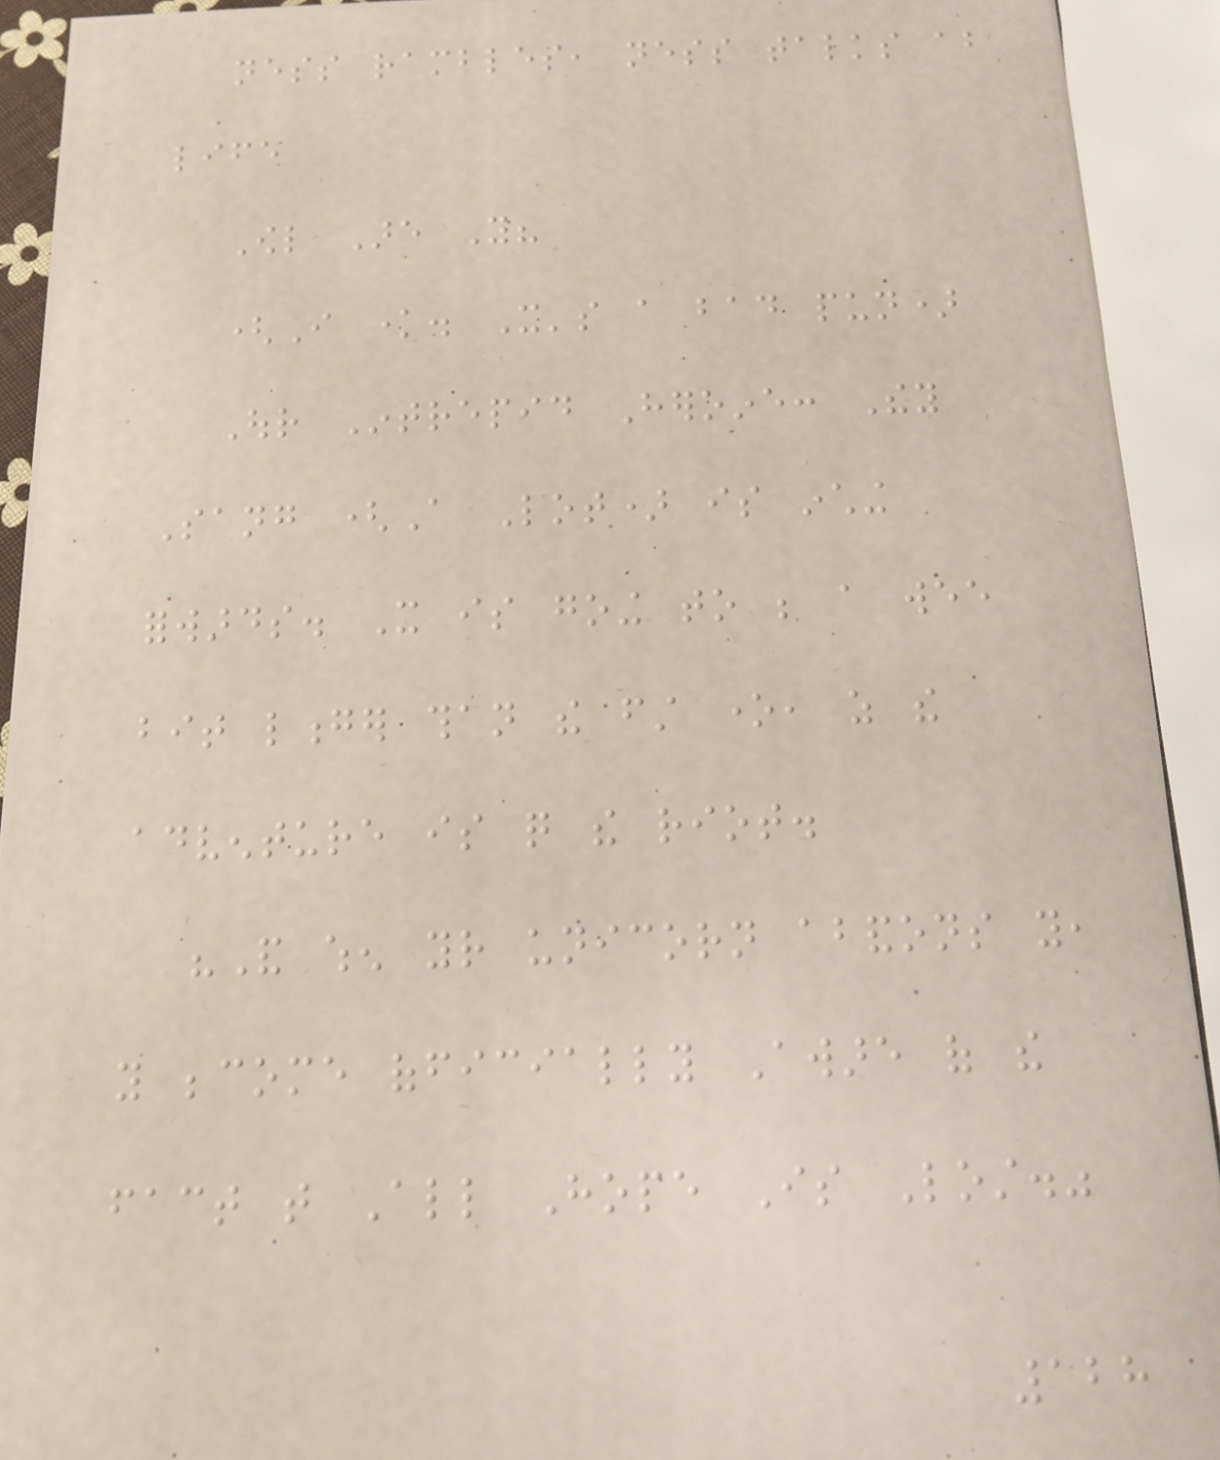ness rambles, ness talks about
life
Owl Are You?
(I know. It's a bad pun)
Our Intrepid Heroine: They
Sang (A Lot) is inching
forwards. It is going to be a wee
bit longer than the first one, as the
adventure is quite the riot.
"And when your unicorn abandons you,
you become officially Aware of the
fact that All Hope Is Lost."
128
